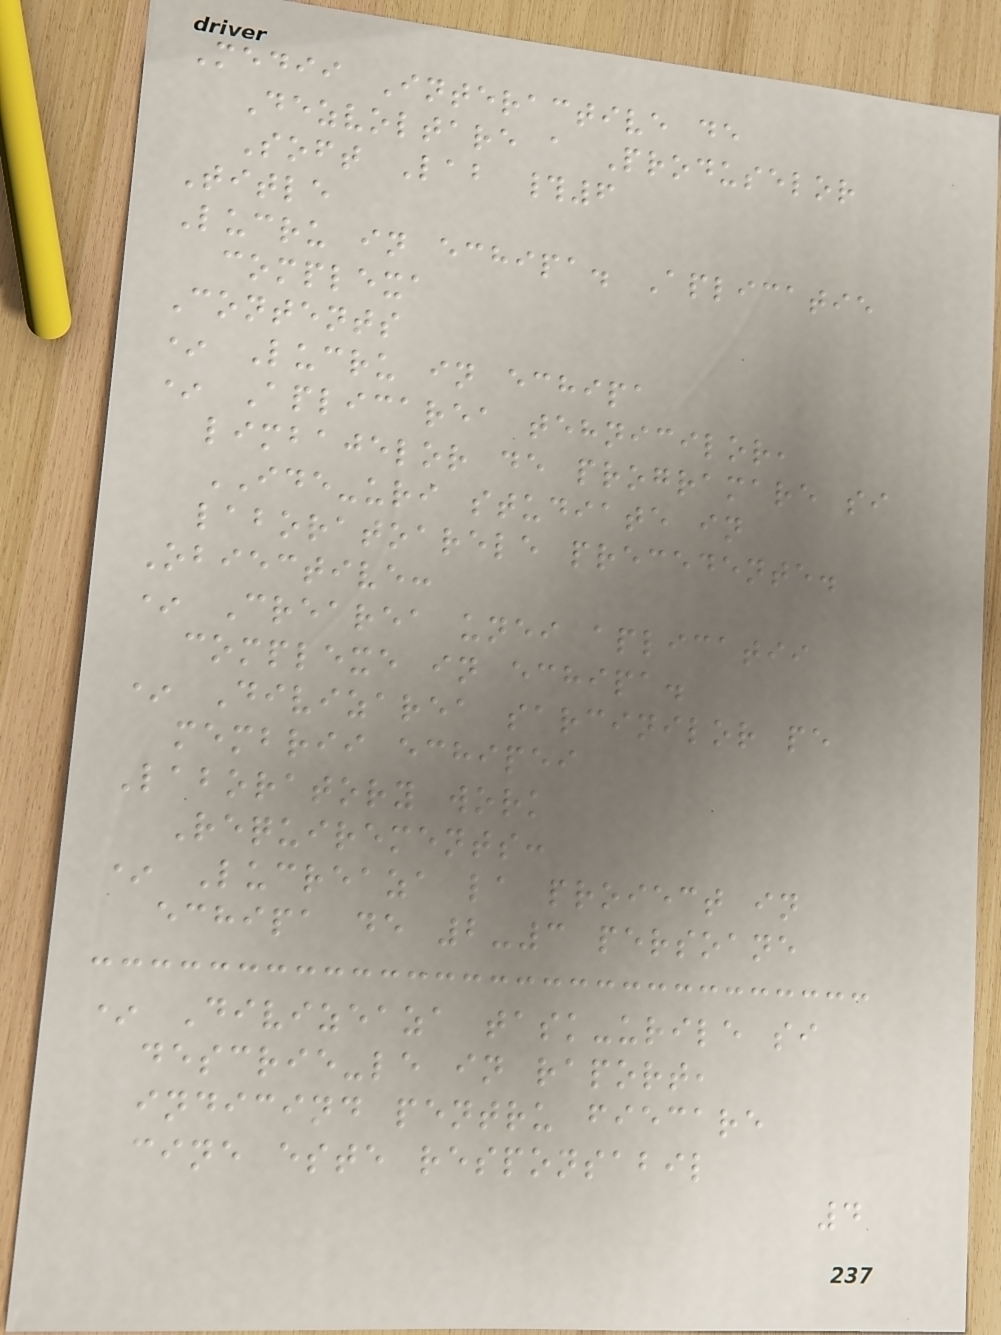Medii Interactive de
Dezvoltare a Produselor
Soft Lab #6
Title
Lucru in echipa. Aplicatie
complexa
Contents
* Lucru in echipa
* Aplicarea tehnicilor,
limbajelor de programare si
IDE-uri studiate in
laboratoarele precedente.
Obiective:
* Crearea unei aplicatii
complexe in echipa.
* Divizarea sarcinilor pe
membrii echipei
Laboratory work
Requirements:
* Lucreaza la proiect in
echipa de 2-3 persoane
* Divizeaza task-urile si
descrie-le in raport,
indicind pentru fiecare
cine este responsabil
4
